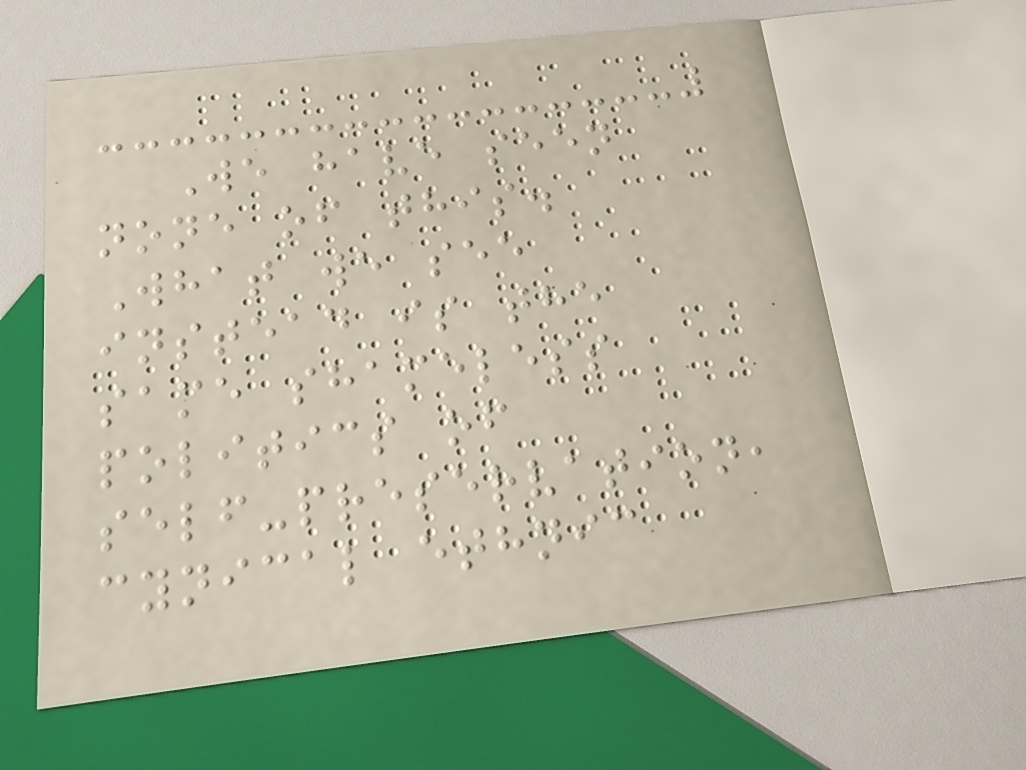We have seen
none of this.
What we see
instead is the
same shameless
politics of
self-preservation,
cynical ethnic
